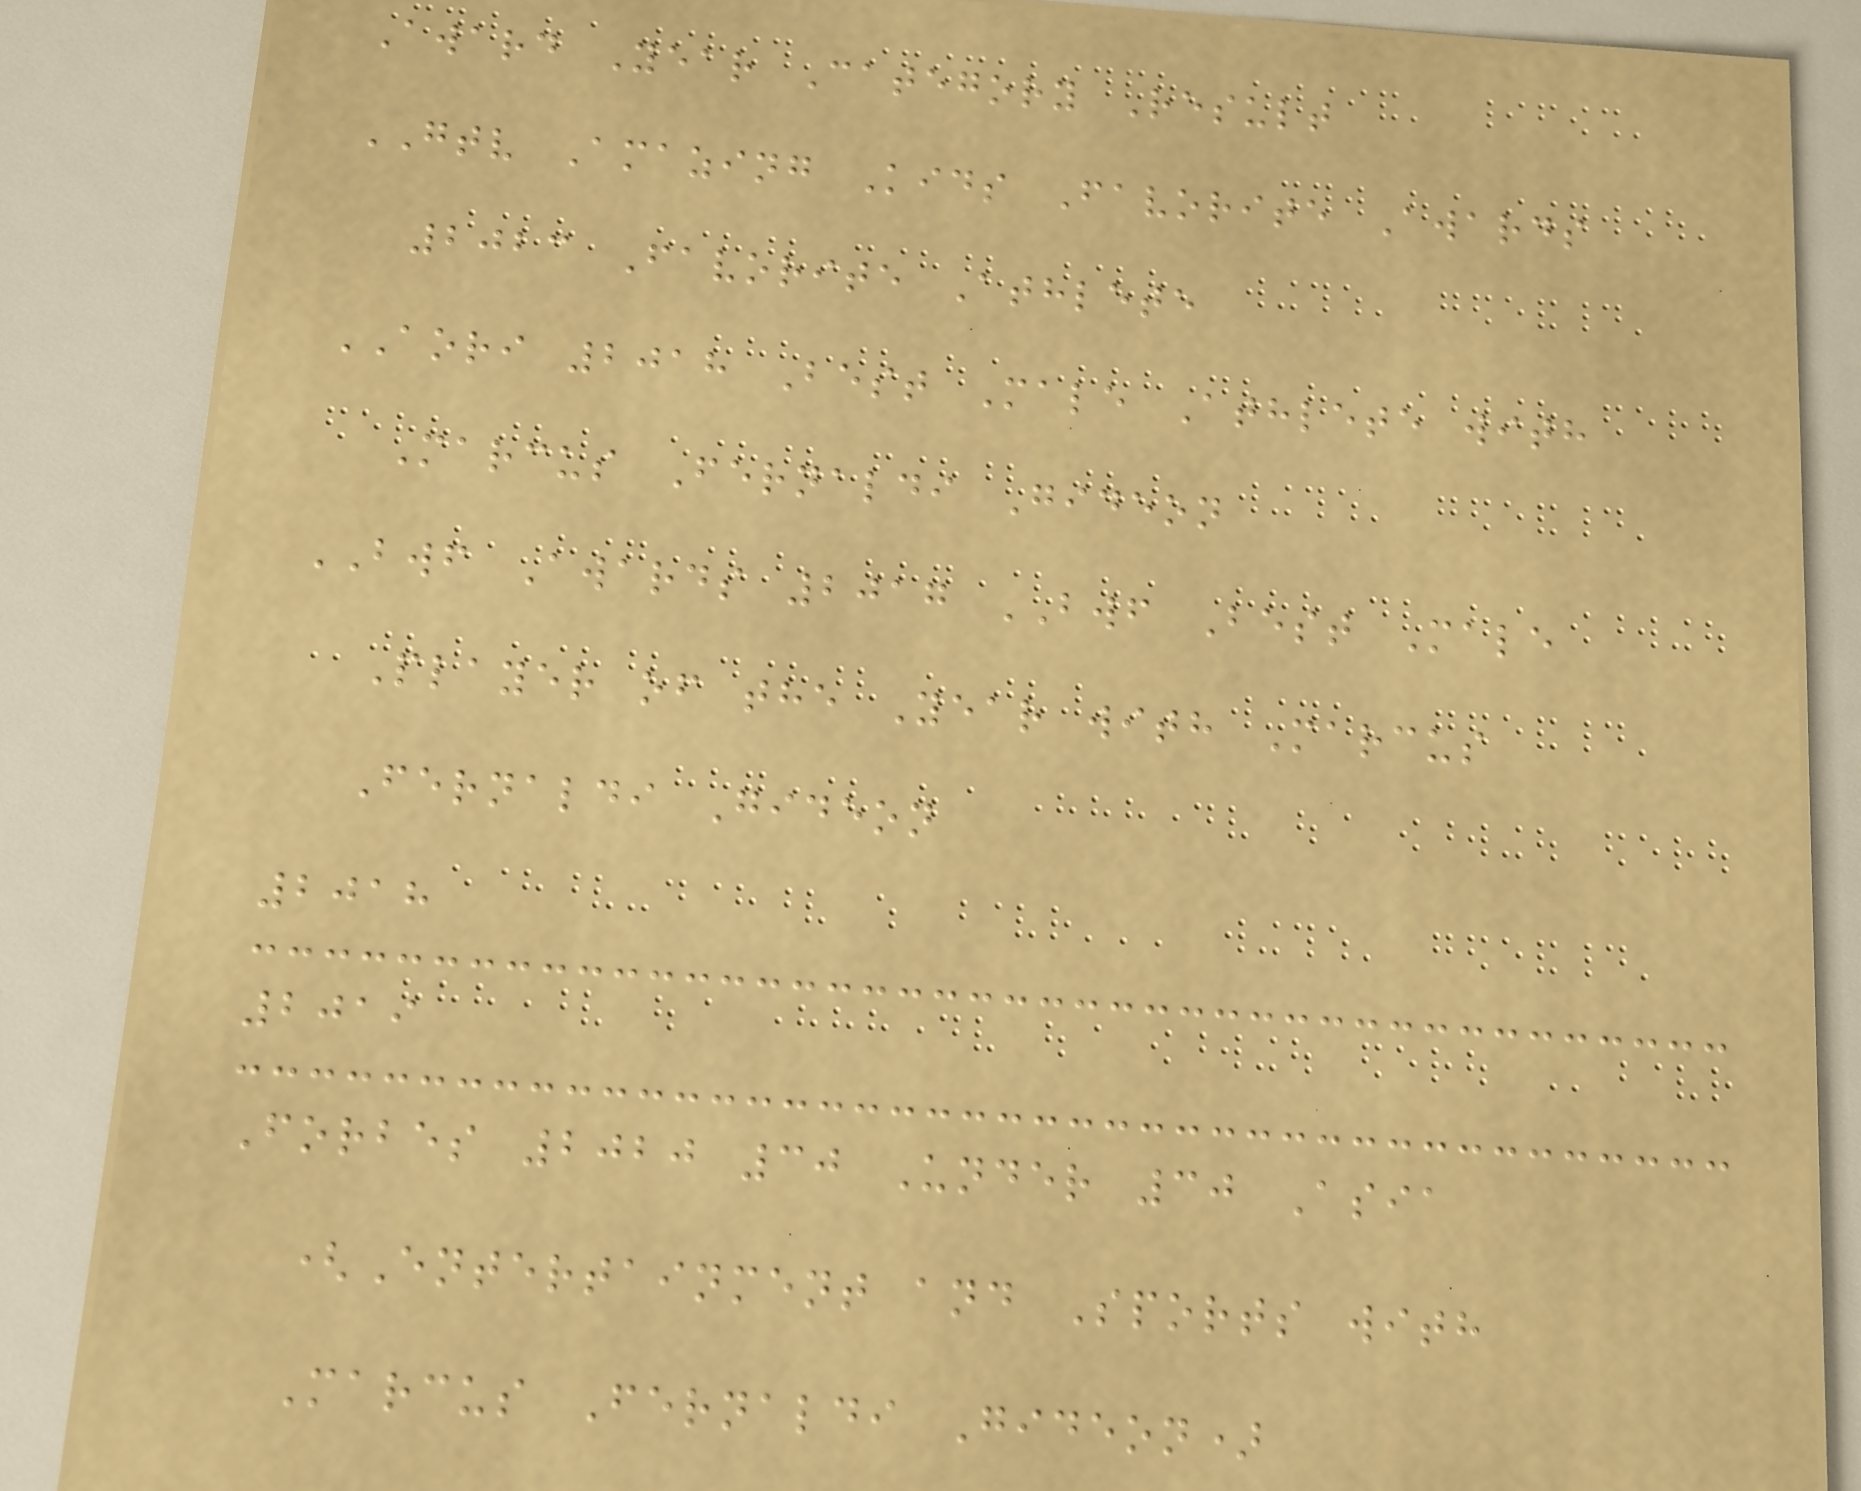Award Year Category Result
GTV Amazing Kids Favorite Awards
2023 Favorite Athlete
AORI 2018 Best Male Athlete with
Marcus Fernaldi Gideon
BWF Awards 2017 BWF Best Male
Player of the Year with Marcus
Fernaldi Gideon
2018
2019
Forbes 2020 30 Under 30 Asia
(Entertainment and Sports with
Marcus Fernaldi Gideon)
